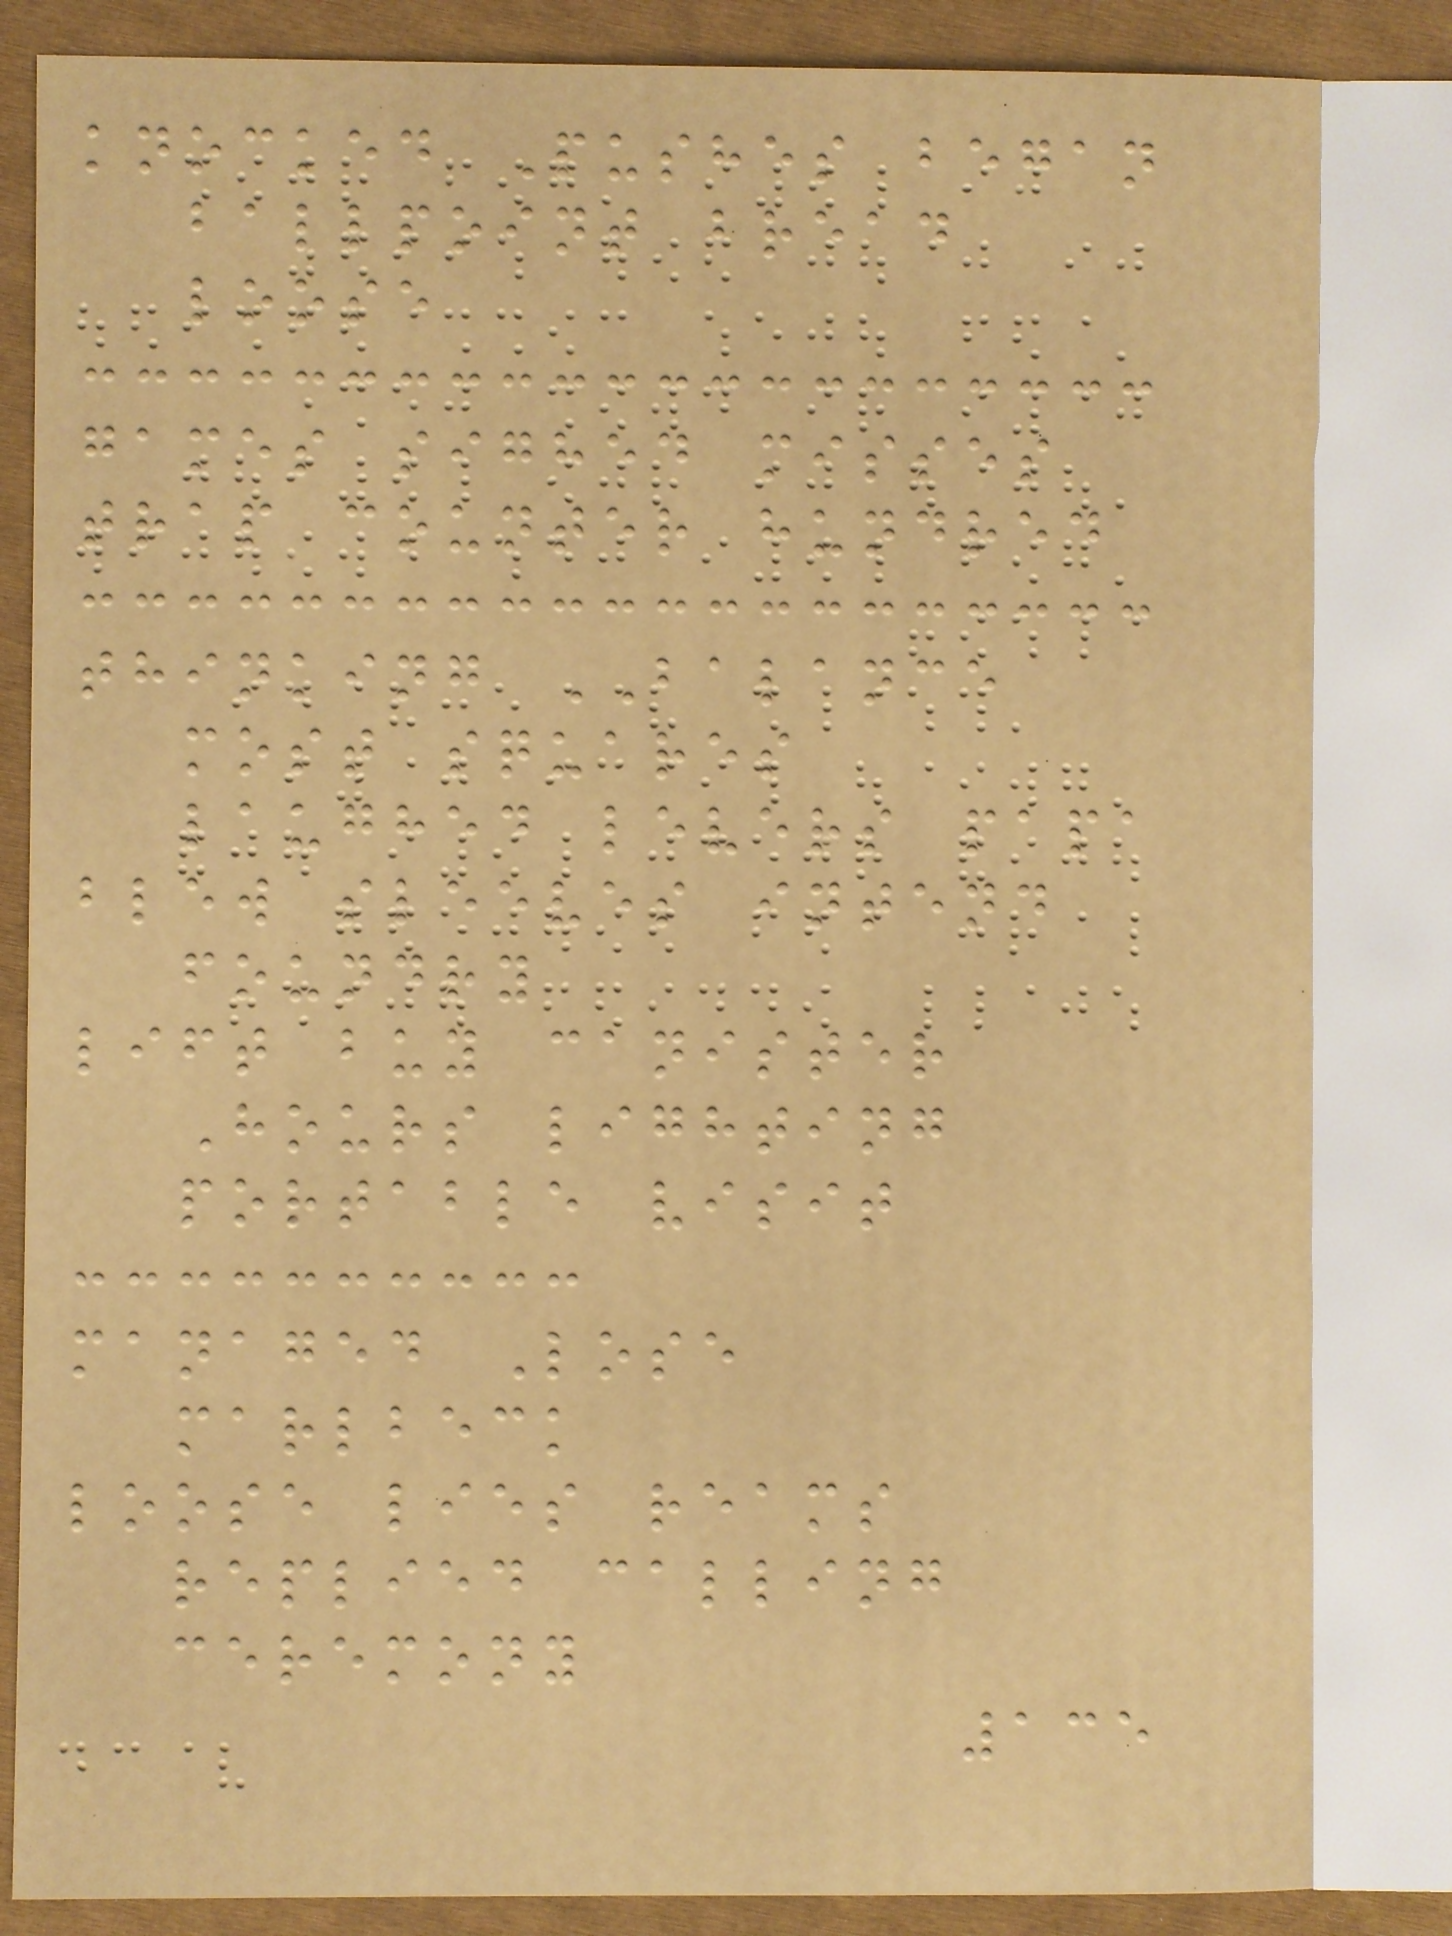knocked Pushes began
ballpoint bread
loose
games sighed misses
trap counter hundred
thinking BALANCE
most squares
laughed levers papa
blew sleeves intend
foundry
lift buy canister
Hours lighting
portable visit
managed Lose
marlbeck
loose lies reams
replied calling
ceremony
135
